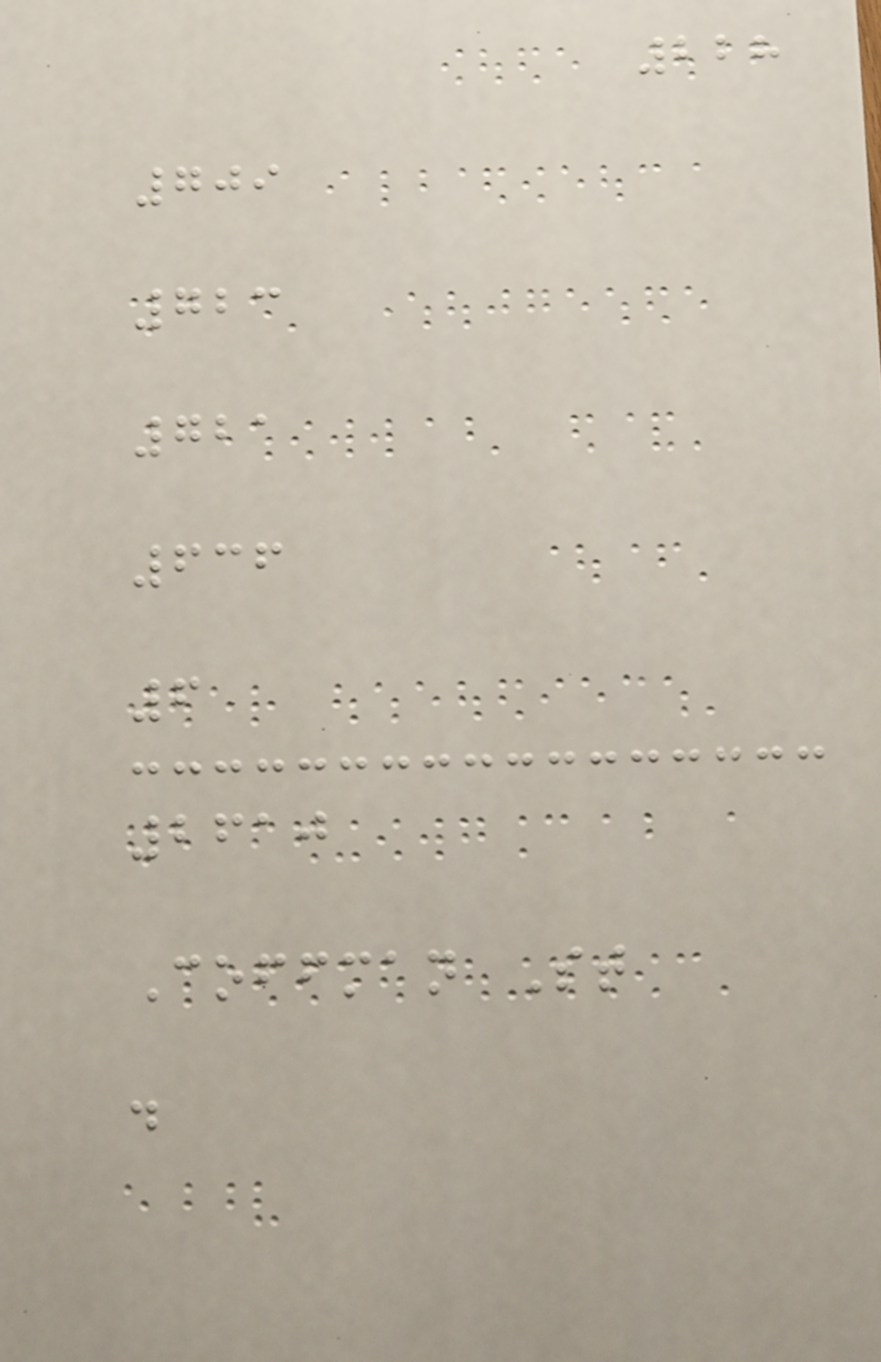228
709
723
721
636
6
2610
Coffman St
d
